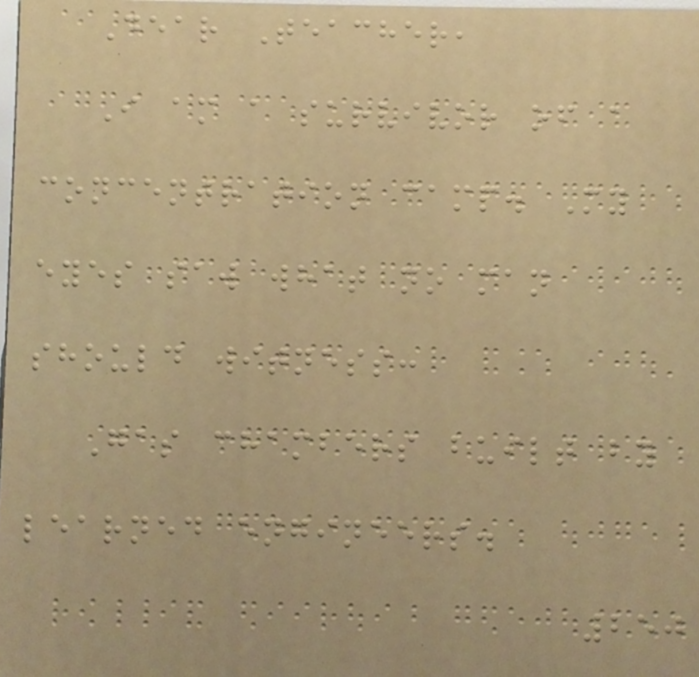Dear Teacher,
I am a survivor of a
concentration camp. My
eyes saw what no man
should witness:
Gas chambers built by
learned engineers.
250
